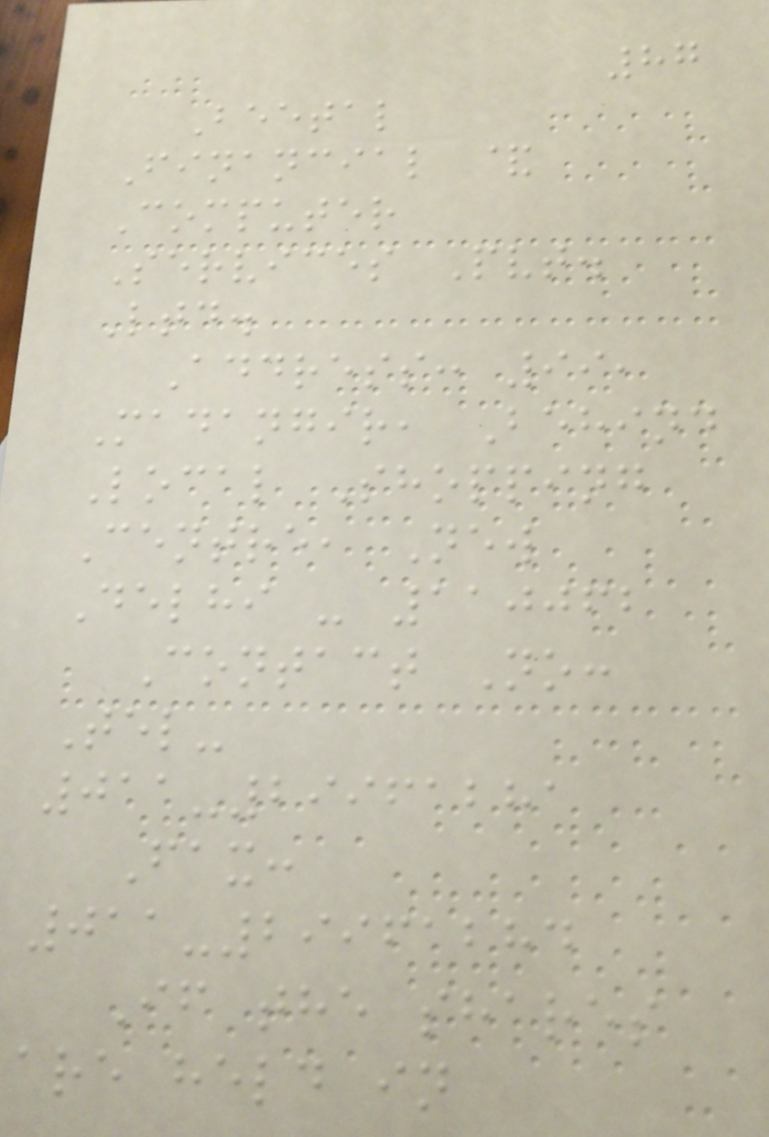87
Beetal
Financial &
Computer
Services Pvt.
Ltd.
Address: 99,
Madangir, Behind
Local Shopping
Centre, New
Delhi - 110062
Contact No:
Tel-
011-29961281
Fax:
011-29961284
If the shares
are held in
